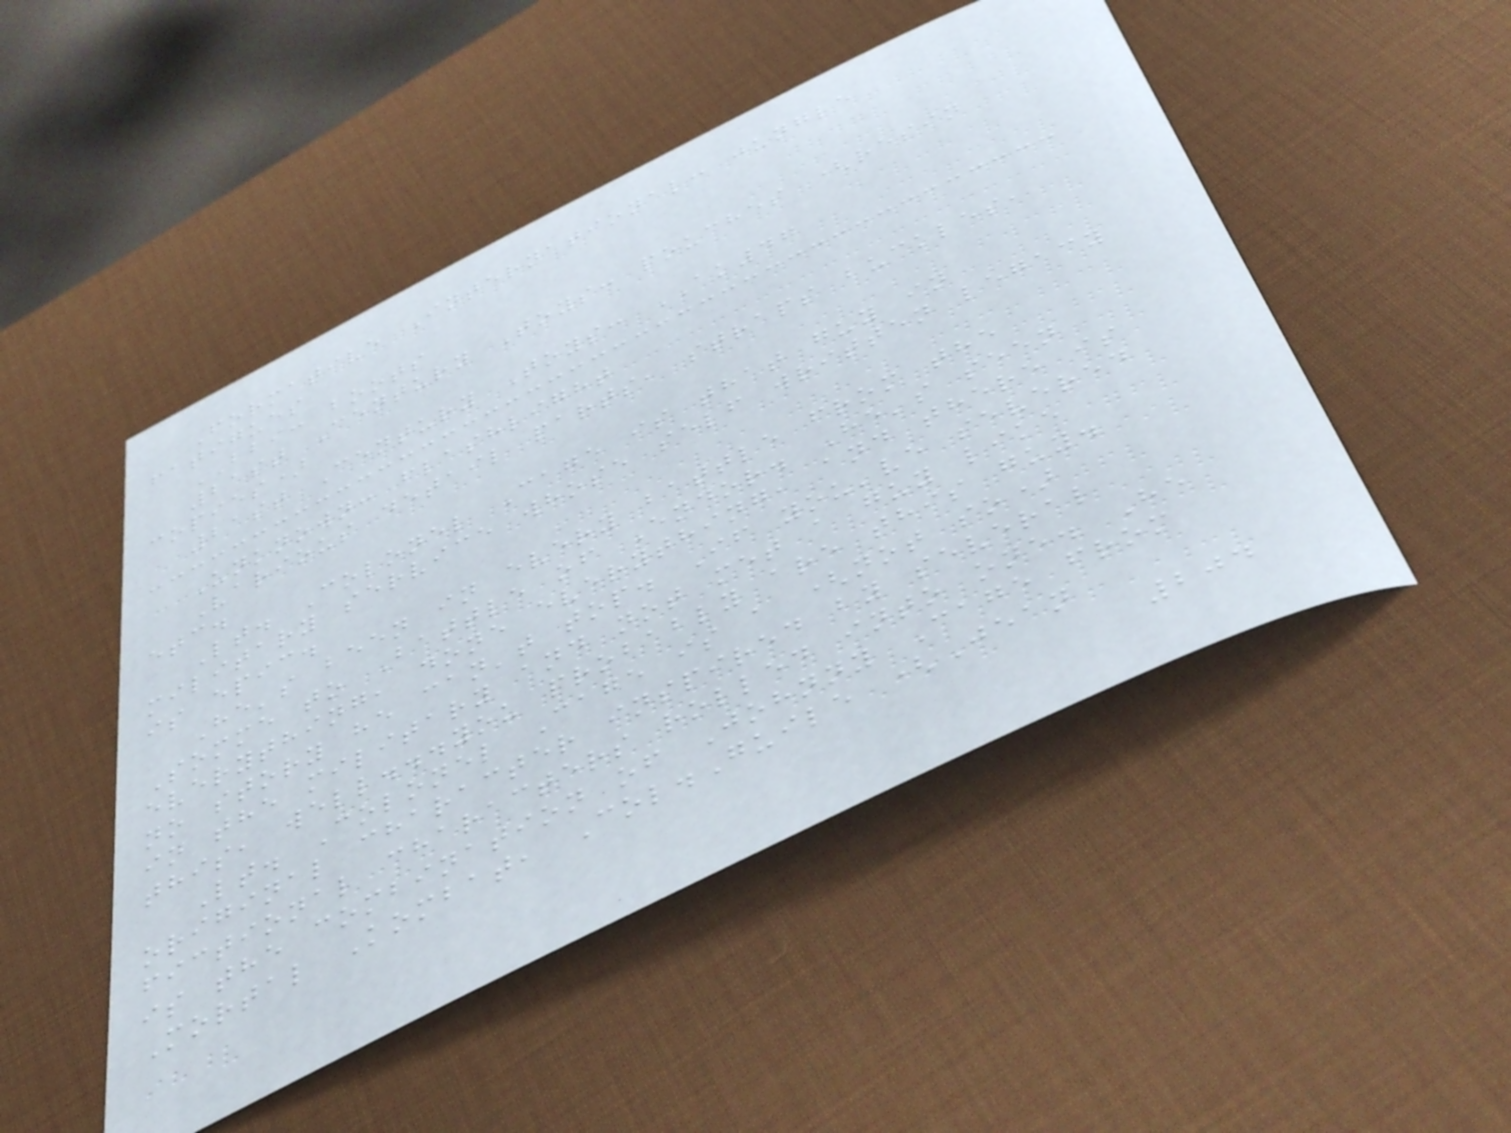Formative International: jungle
fatigues
BBI: boots
21st Century Toys: pouches (resin
copies)
21st Century Toys: AK47
Unknown: flashlight
Various detail parts, straps buckles,
etc.
Lt. Colonel Cage is that guy in
military service whose self written legacy
is epic.
He's been in every battle from the
Somme to Battle of Endor. He's seen
everything, done everything, and there is
no story he can't top. If you've severed
in the military and not met a guy like
this, well...you probably are this guy.
Lt. Colonel Cage is a (not so)
original character inspired by several
fictional characters rolled into one. He
is the combination of Johnny Cage from
Mortal Kombat, Col.Guile (Jean
204
